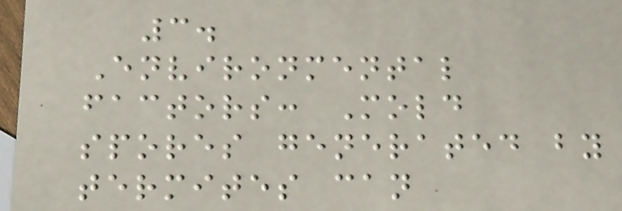3.
Environmental
factors: Mold
spores generated by
termites can
